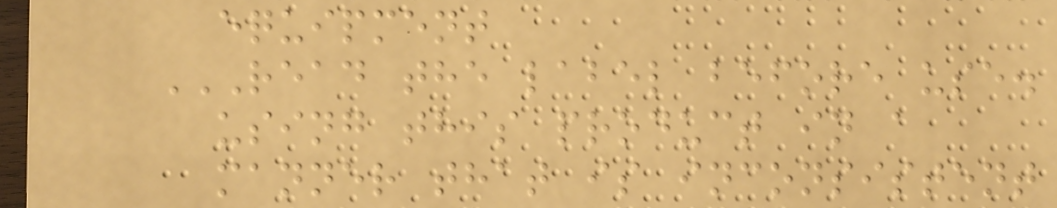equipment
READ THE LABEL BEFORE USE.
USING THIS PRODUCT IN A
MANNER THAT IS INCONSISTENT
